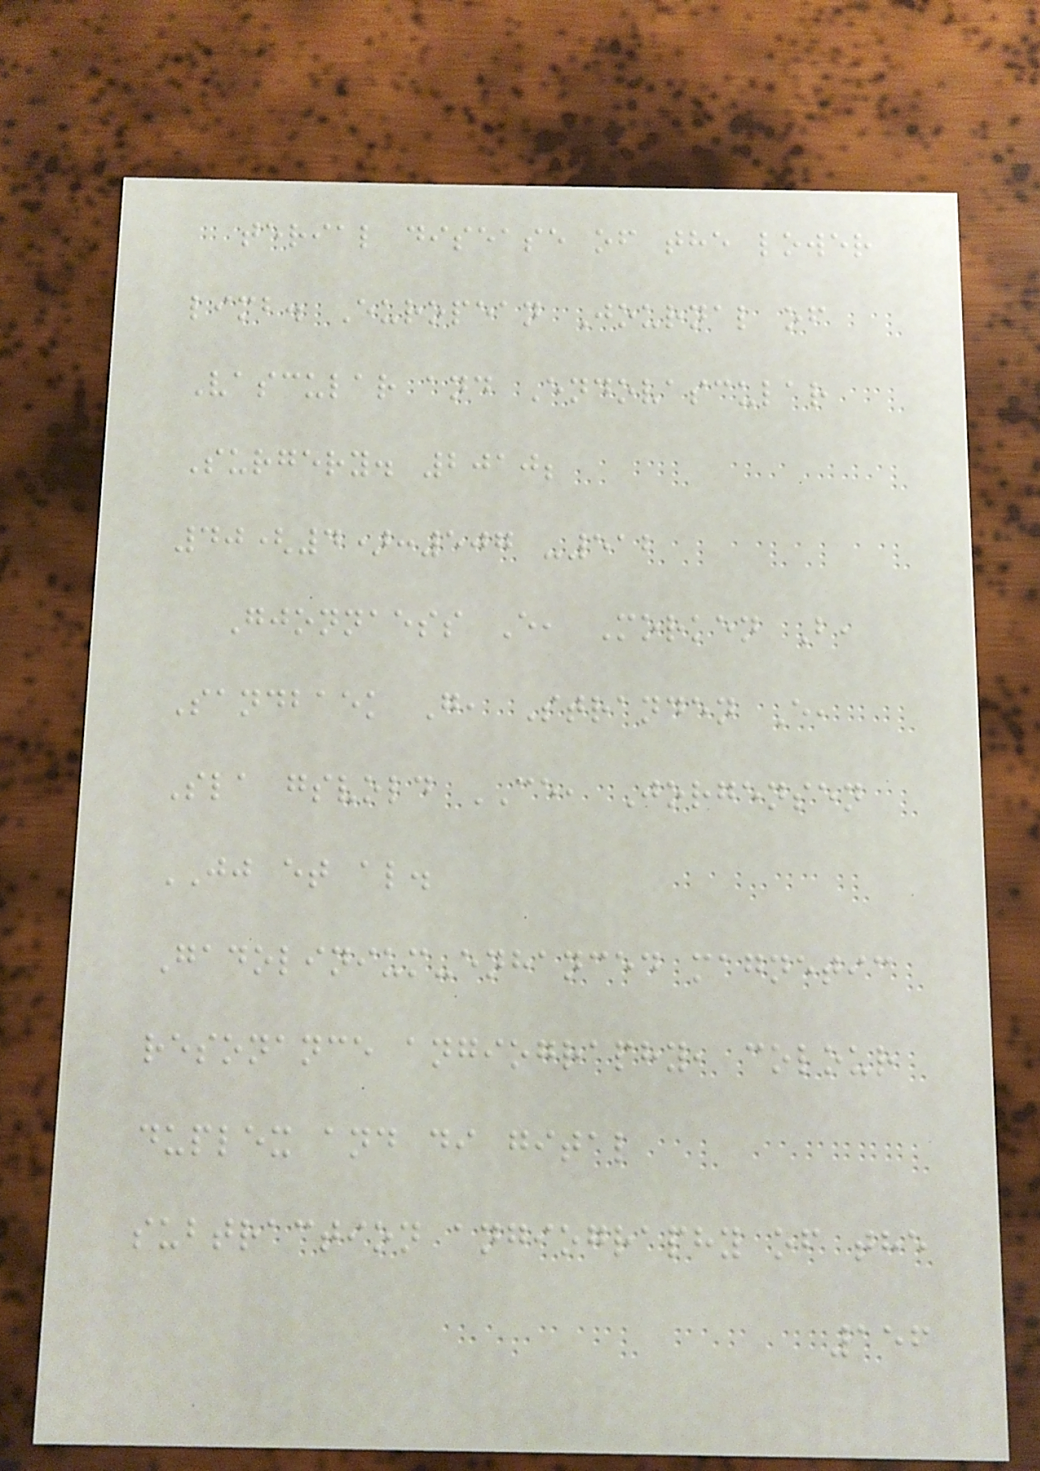terial disease of the lower
limb. European Journal of
Vascular and Endovascular
Surgery. 2010;
40(4):507 -512
Gjonnaess E, Morken B,
Sandbaek G, Stranden E,
Sla gsvold CE, Jorgensen
JJ et al.
Gadolinium-enhanced magnetic
resonance angiography, colour
duplex and di gital
subtraction angiography of the
156
